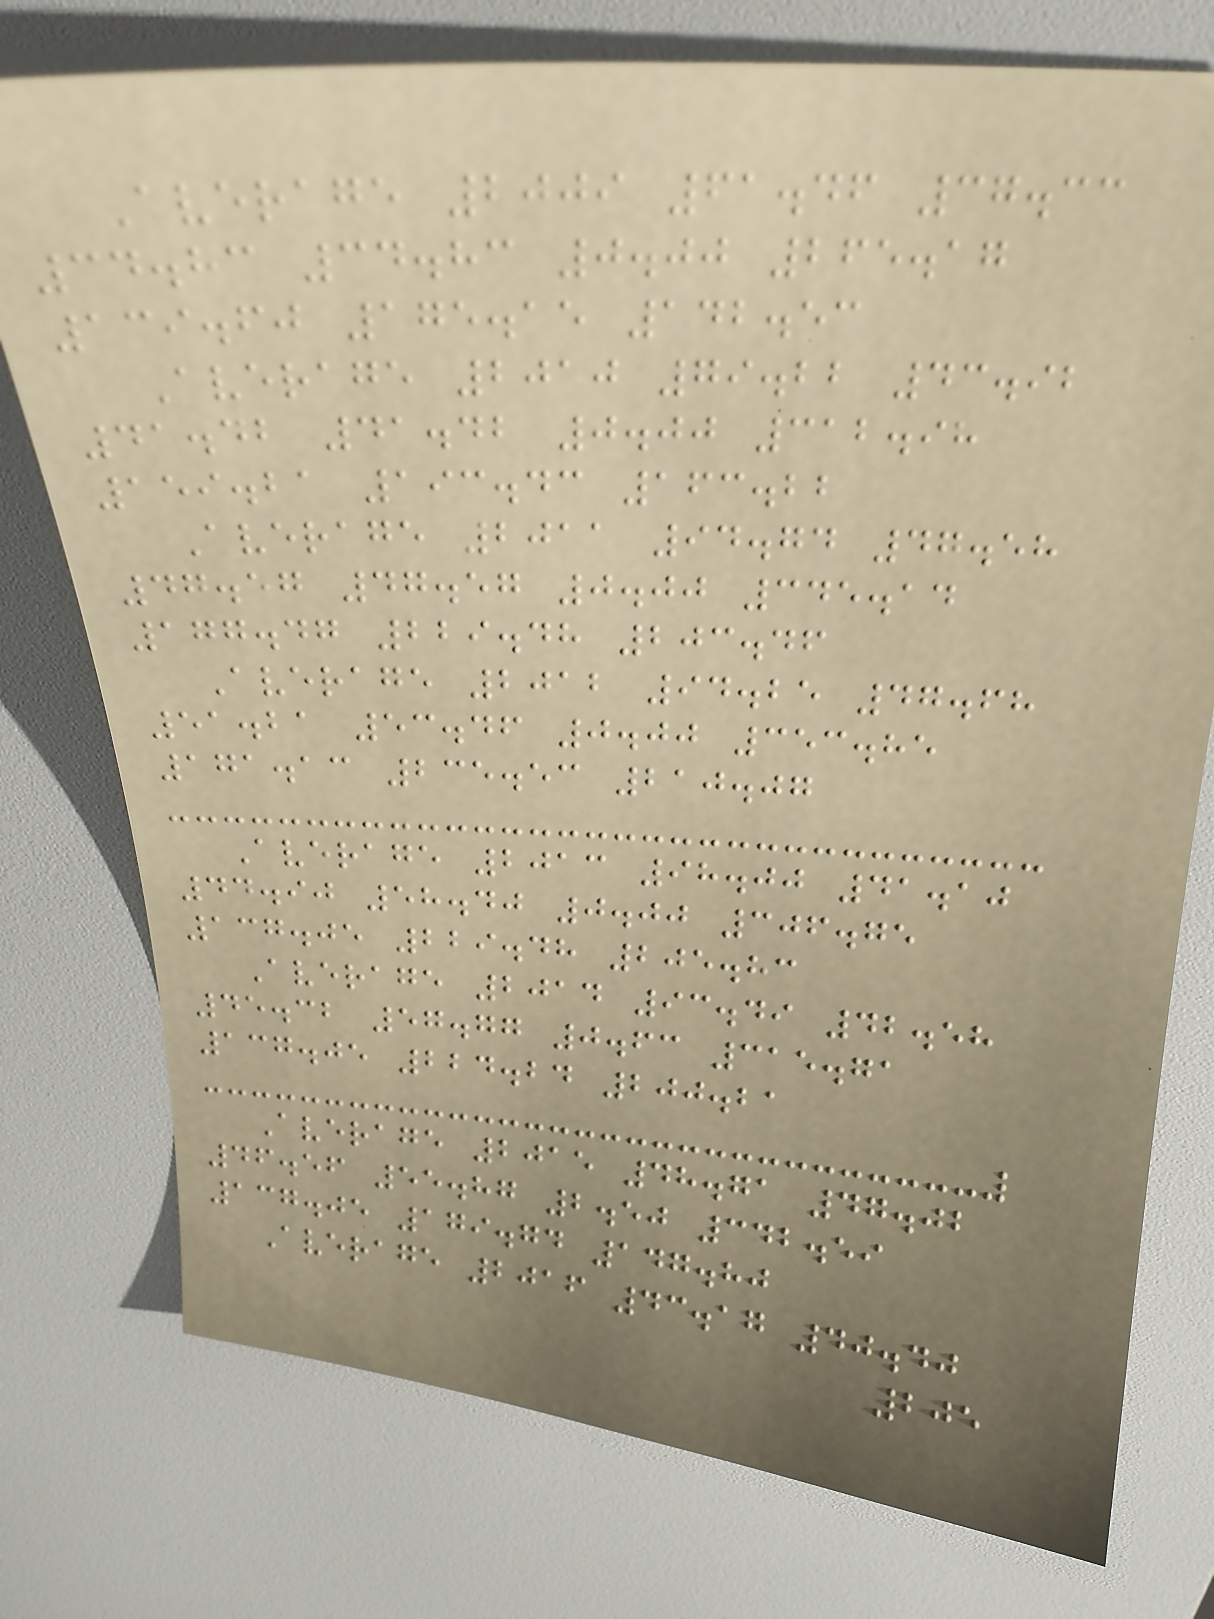Average 2009 61.46 37.33
34.83 34.83 0.00 265.17
139.60 175.15 142.53
Average 2010 79.22 43.92
41.42 41.42 0.00 312.98
159.21 193.43 163.22
Average 2011 94.74 47.58
47.57 47.57 0.00 345.14
177.47 229.48 203.46
Average 2012 94.25 47.68
51.21 53.46 0.00 353.85
171.13 235.53 210.07
Average 2013 98.00 41.10
44.90 58.40 0.00 306.75
137.05 229.48 205.83
Average 2014 93.49 42.58
45.32 57.77 0.63 315.71
137.05 224.24 200.21
Average 2015 48.71 47.02
46.56 55.87 2.50 342.59
137.05 179.74 147.80
Average 2016 43.17 40.40
205
